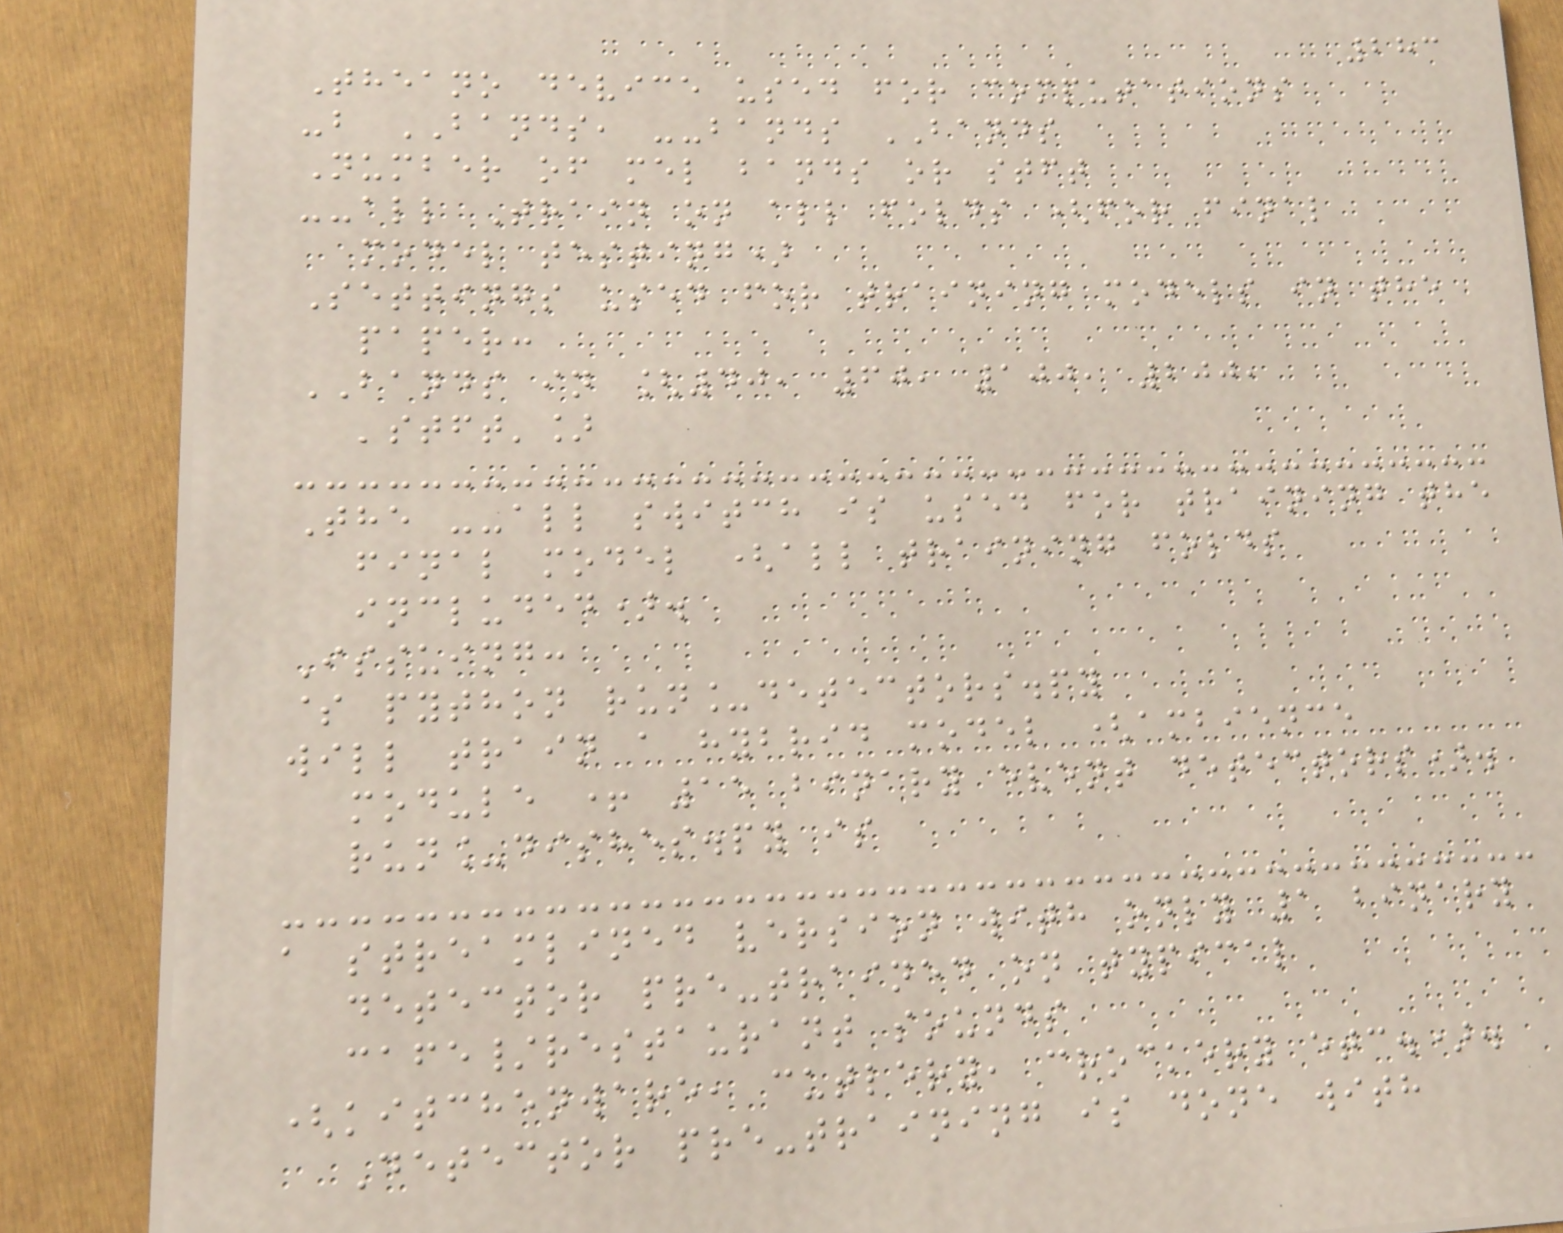283
Theano device used for computations
-b BANDS, --bands BANDS
Number of mel bands or stft
--all Train on all folds (for final
model testing)
Settings used for training models in the
paper:
BANDS in [40, 60, 100, 200,
'stft']
The --all switch is used for training the
final model (all training folds
included).
Issuing:
$ python run_detectors.py
will train a hybrid model (ambience
module + 15 binary event detectors).
run_dishes.py is
a streamlined version with only 1 binary
detector pre-trained on typical
cafe/restaurant sounds
(kitchenware, cutlery, crockery etc.).
Detector pre-training is done with
